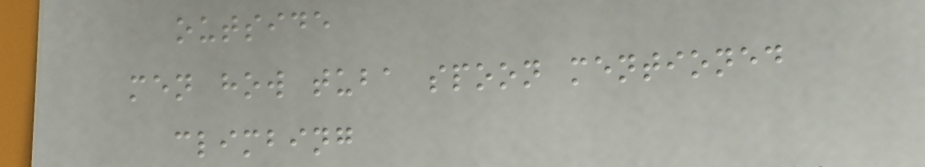outside
men how tuba spoon mentioned
climbing
